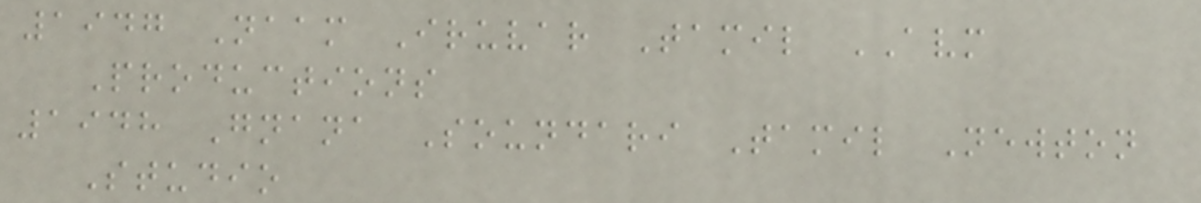1947 Naam Iruvar Tamil AVM
Productions
1948 Gnana Soundari Tamil Newton
Studio
